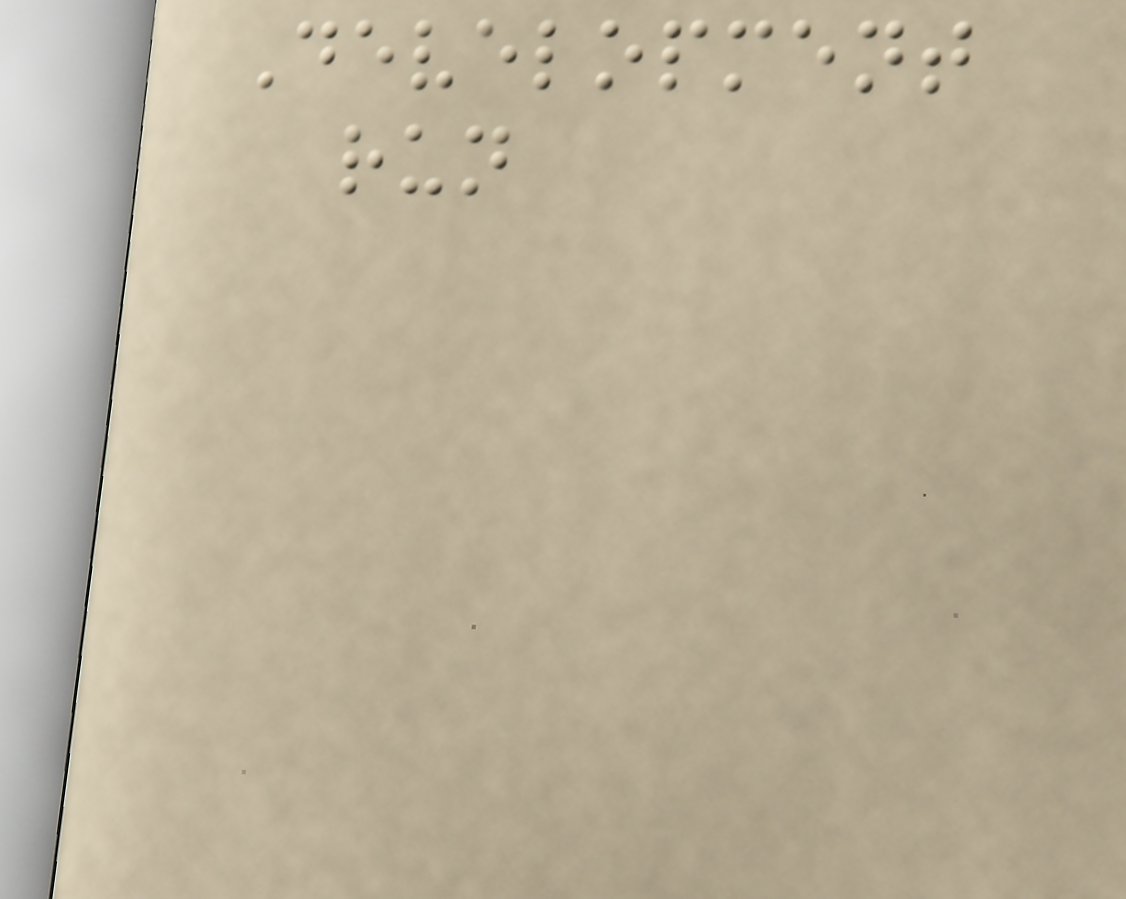Development
run
